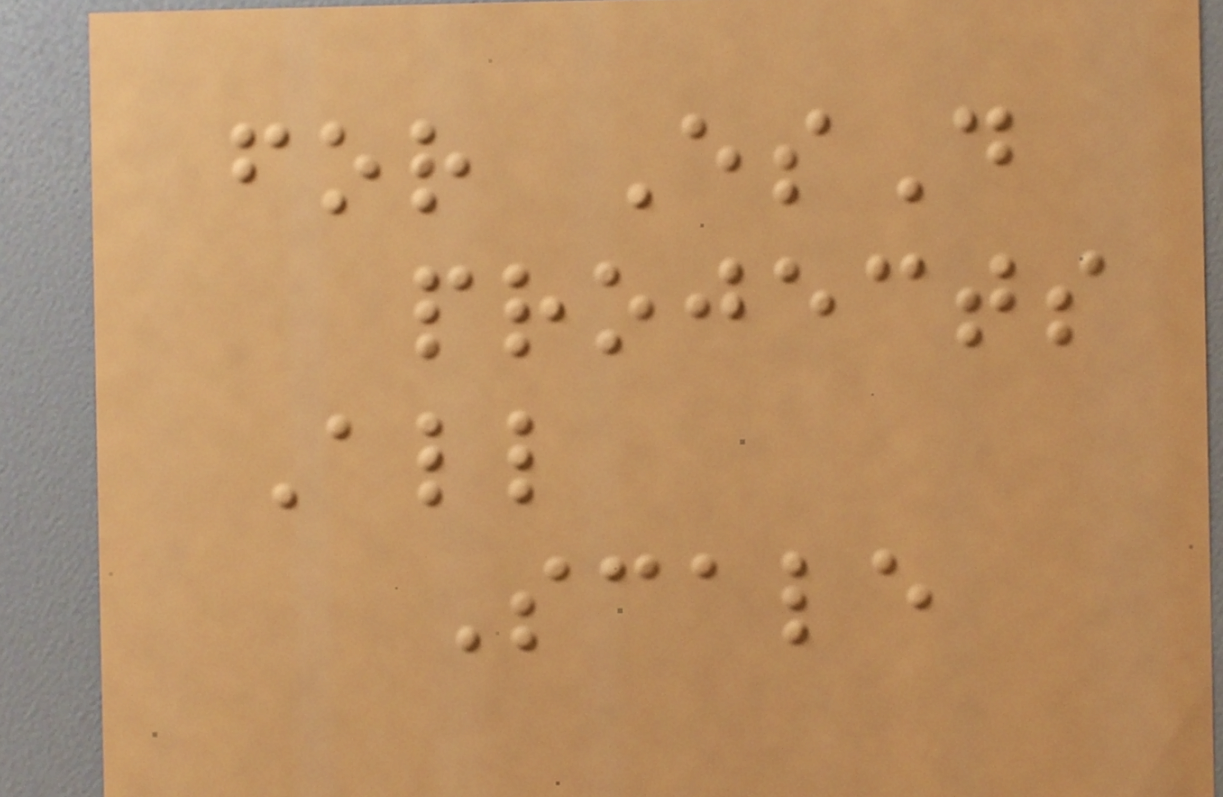for EsD
projects
All
Scale
